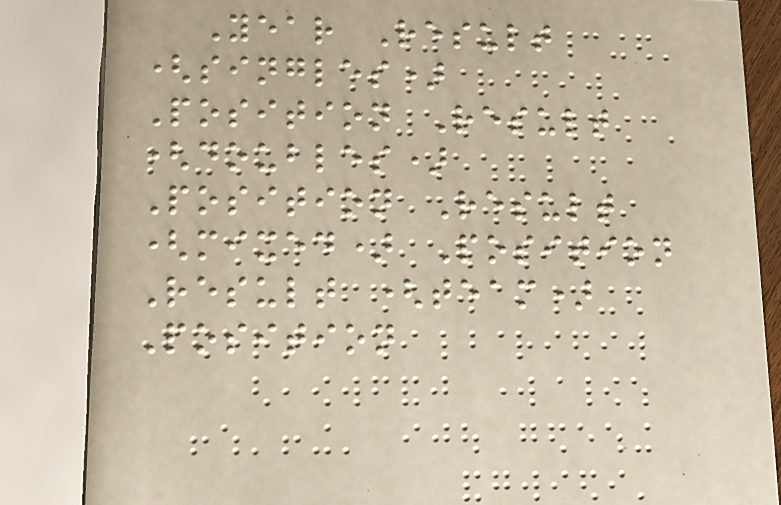Year Result
(singles)
Position Result
(doubles)
Position Result
(mixed) Position
Result (team)
Position
